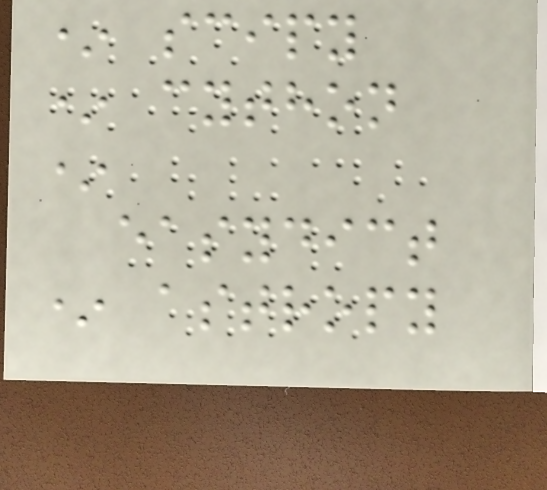* scipy
* cython
*
easydict
* astropy
